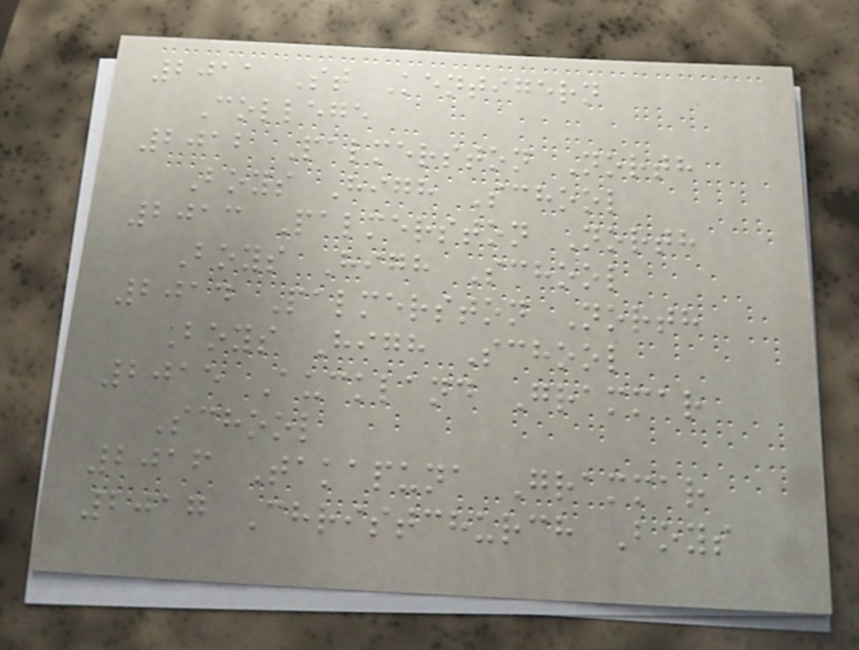2011 St Kentigern
College
2012 Palmerston North
Boys High School
2013 Palmerston North
Boys High School
2014 Palmerston North
Boys High School
2015 Auckland Grammar
School
2016 Takapuna Grammar
2017 Christchurch Boys
